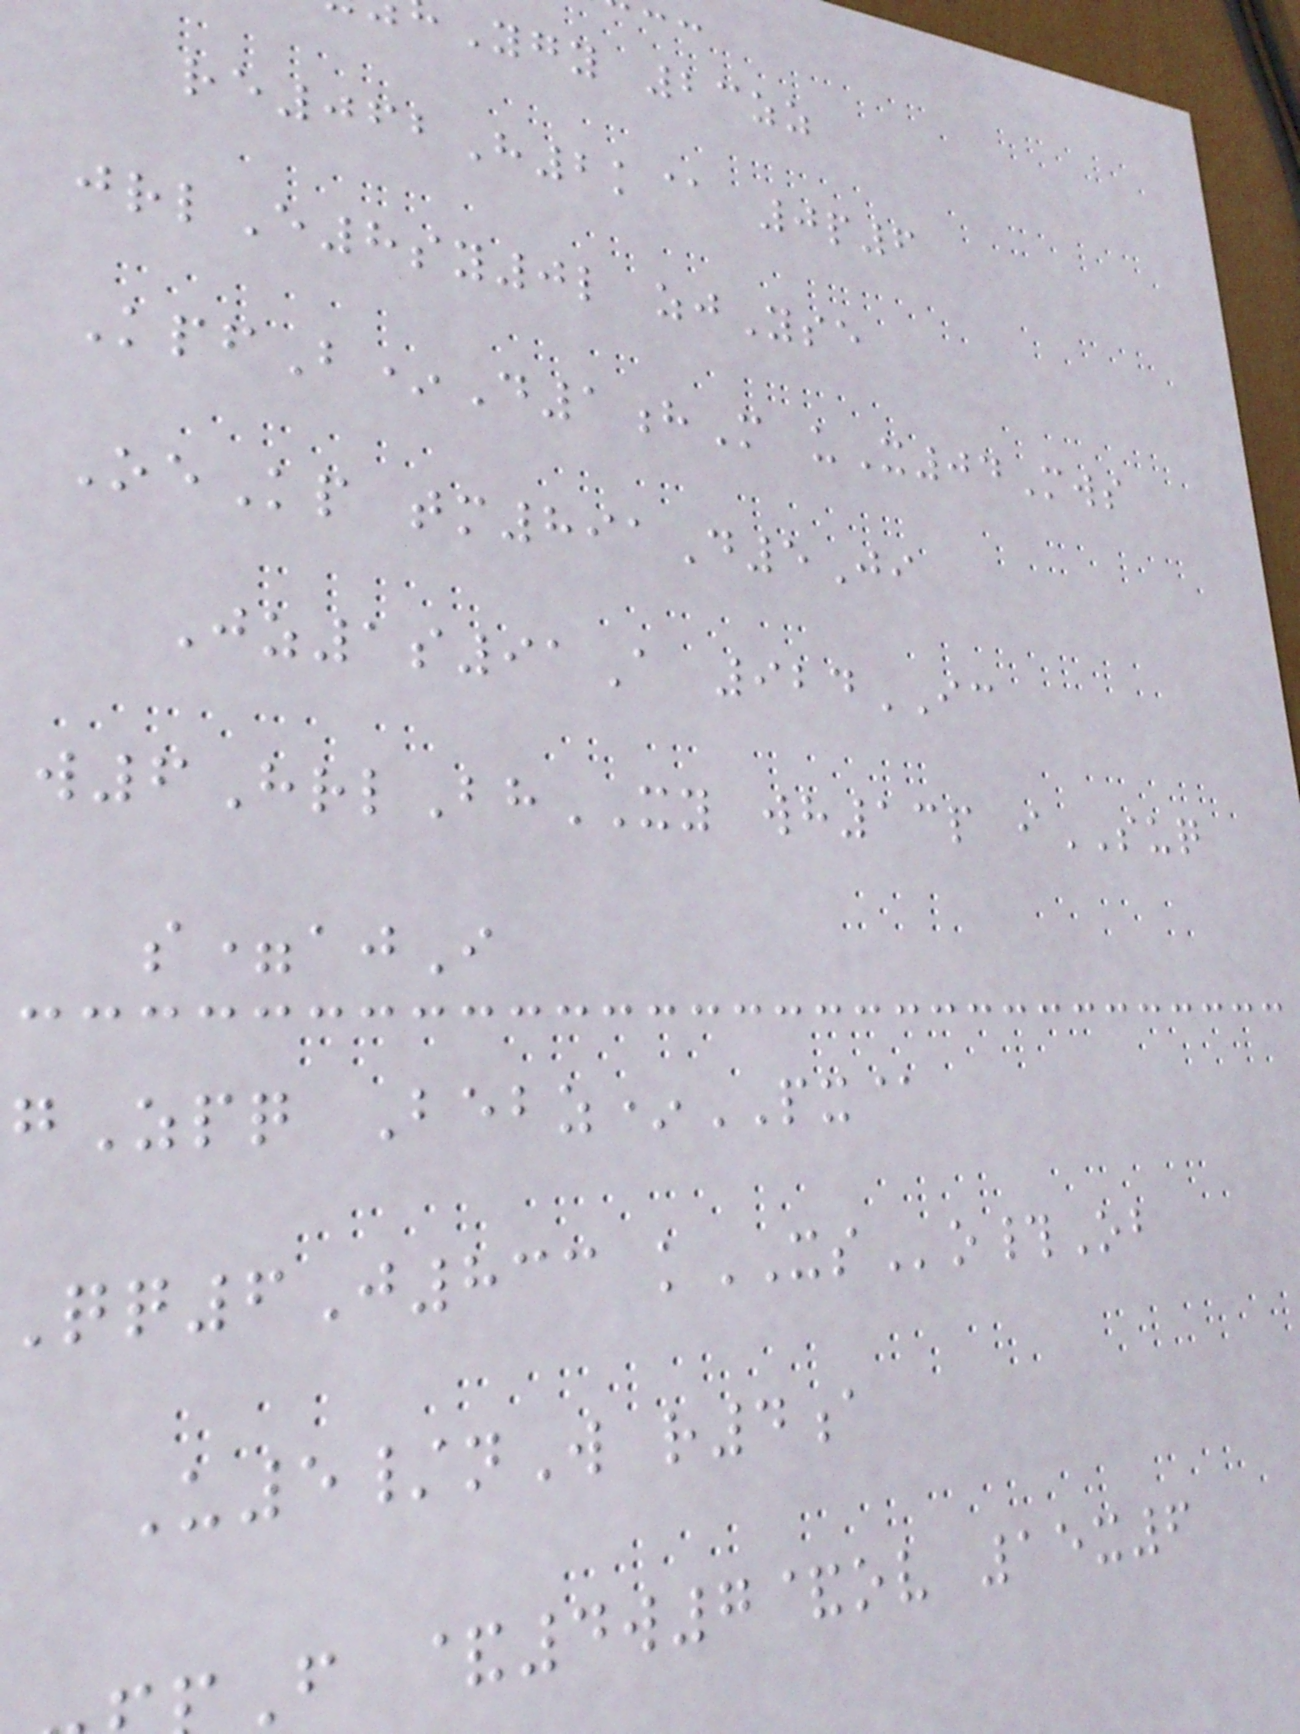Ygy 23zz
re062H2k@ 0p6
jrlE8sy0l zjYse
KpfB*D1hM uX04Mws
OeKp tm891D5Ji
Jz1s91A 924IC
w6HrlBhXY wh13p iSUQ
s=ajI
gZpq Bebz*PX@
q6J833 kXSo#Ob
U5/nW r4a
F &4w7&ov 15x6
